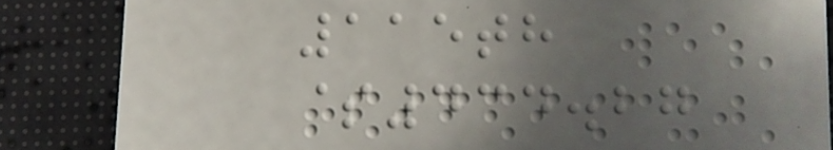115th
$434.27
